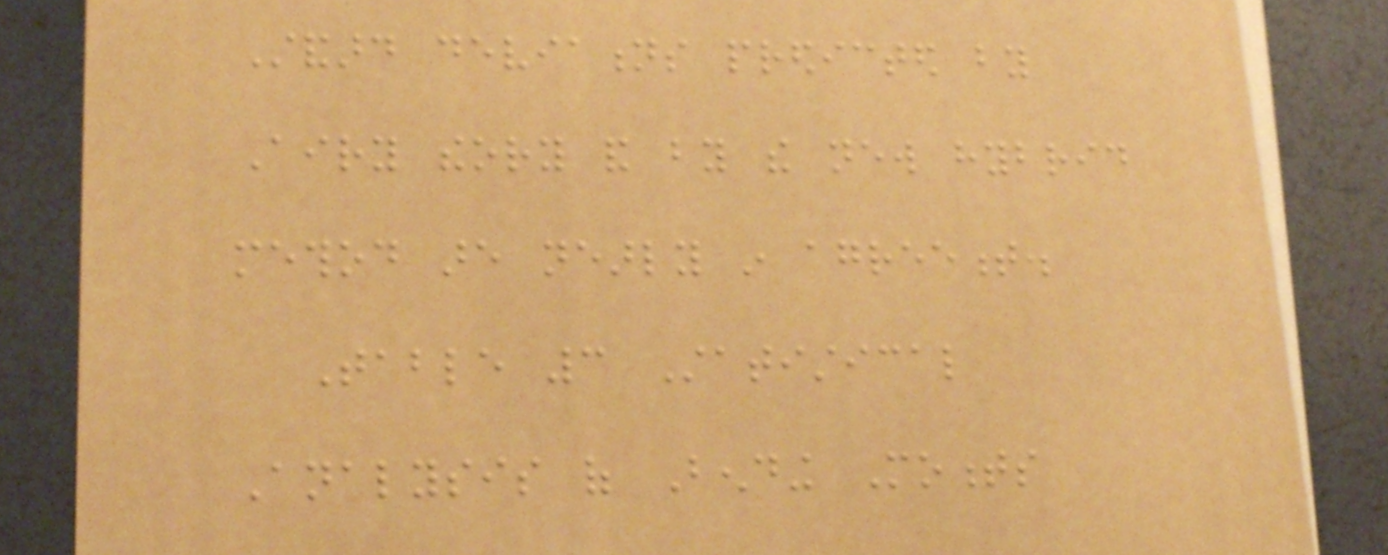Standard deviations predicted by
Airy theory and by the new hybrid
method are nearly in agreement.
Table 3 Statistical
Analysis of Bending Moments
